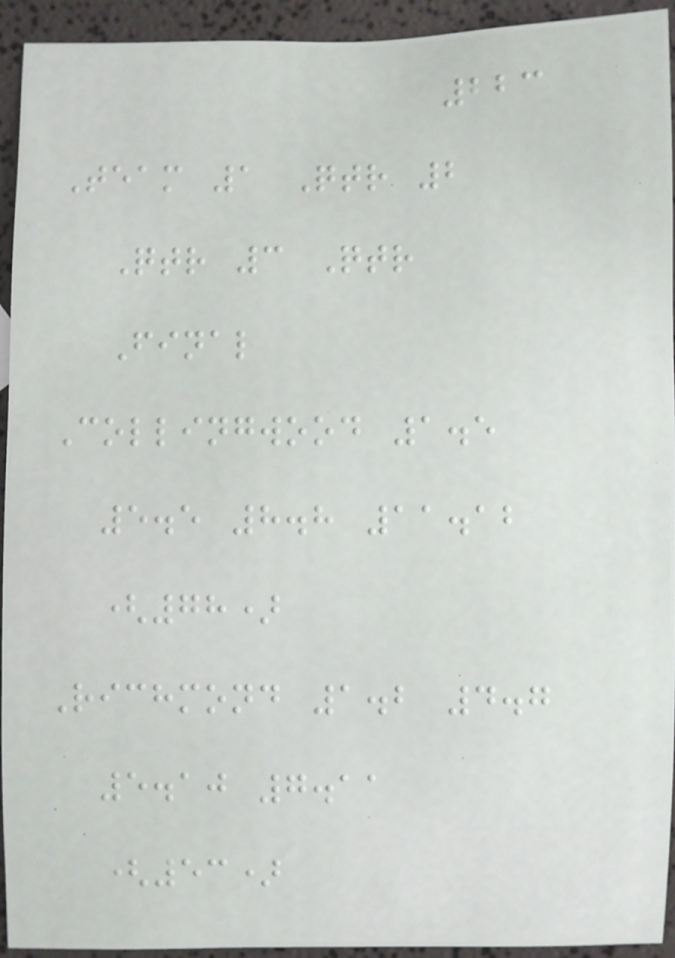223
Team 1 Qtr 2
Qtr 3 Qtr
Final
Collingwood 1.5
5.5 8.8 11.12
(78)
Richmond 1.2 4.7
5.10 7.11
(53)
